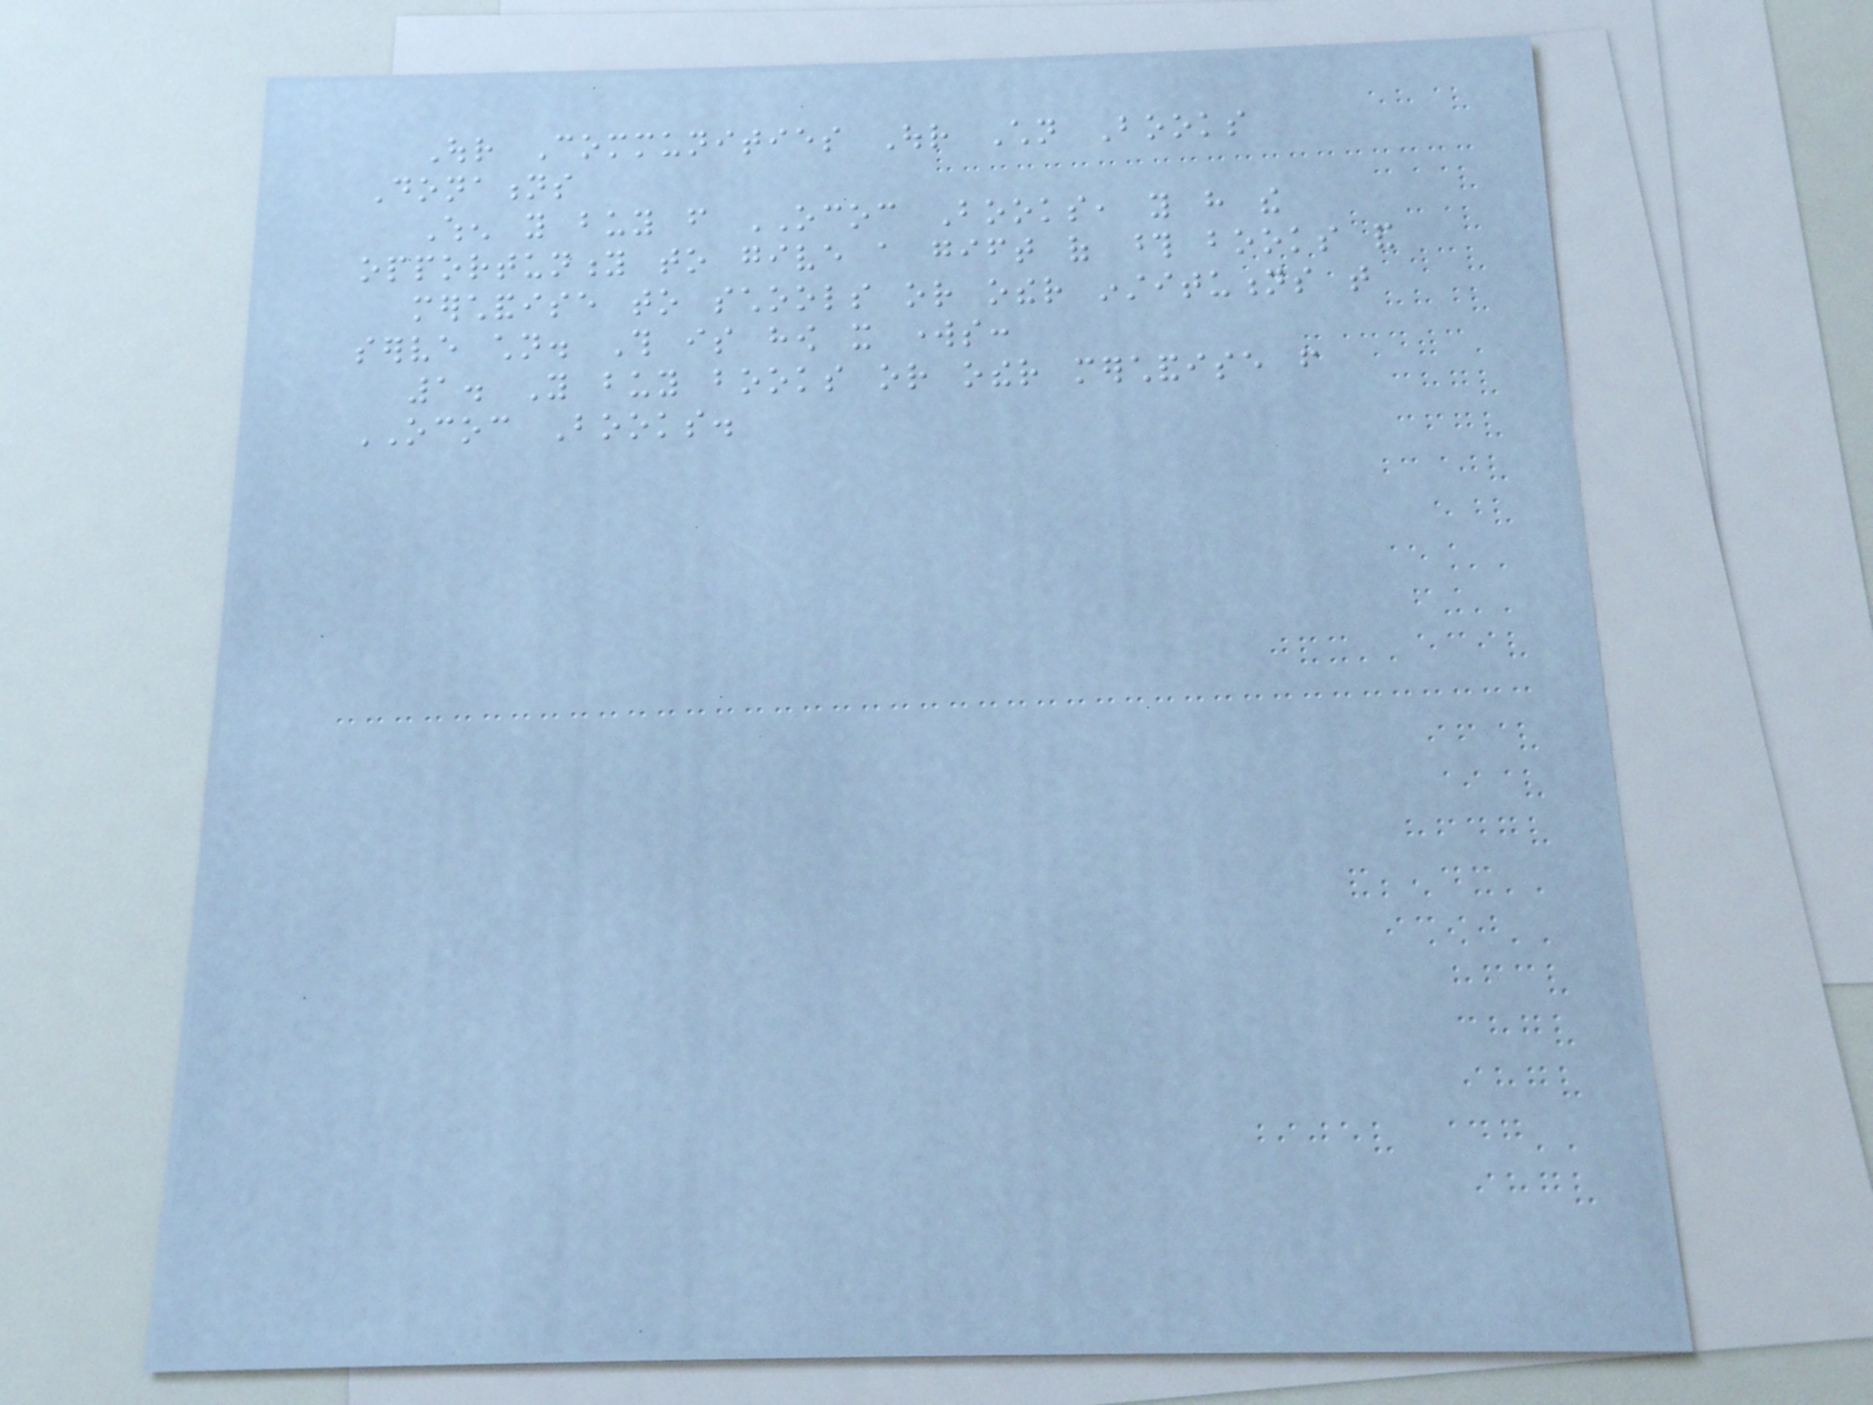Our Communities Our Children Books
Donations
When you buy from OCOC Books, you have the
opportunity to give a gift of those books and
merchandise to schools or other institutions that
serve children. This is how it works:
1. You buy books or other merchandise from
OCOC Books.
